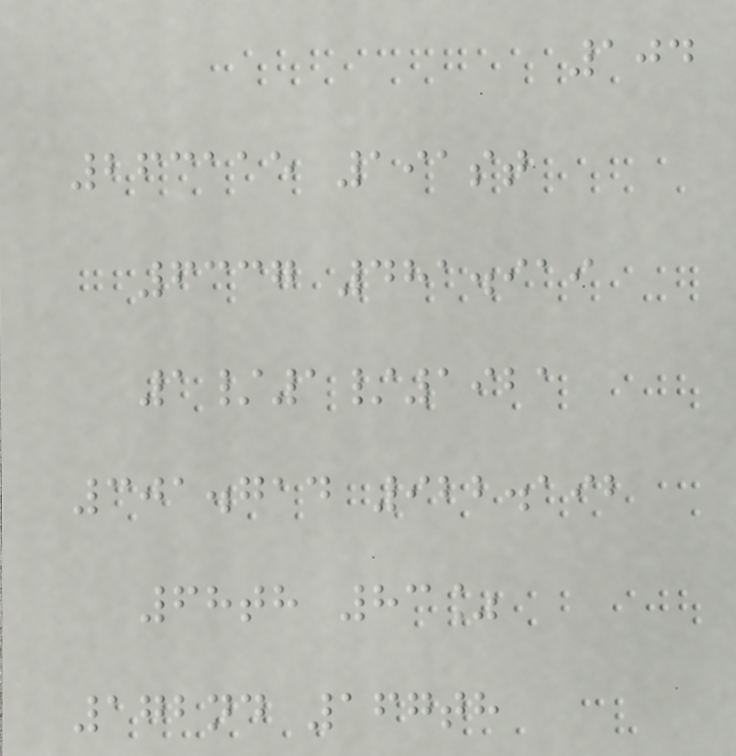104
263115 191st
6337 481.919
1/1/1921
301.714 922.192
68th 83%
172nd 167th
